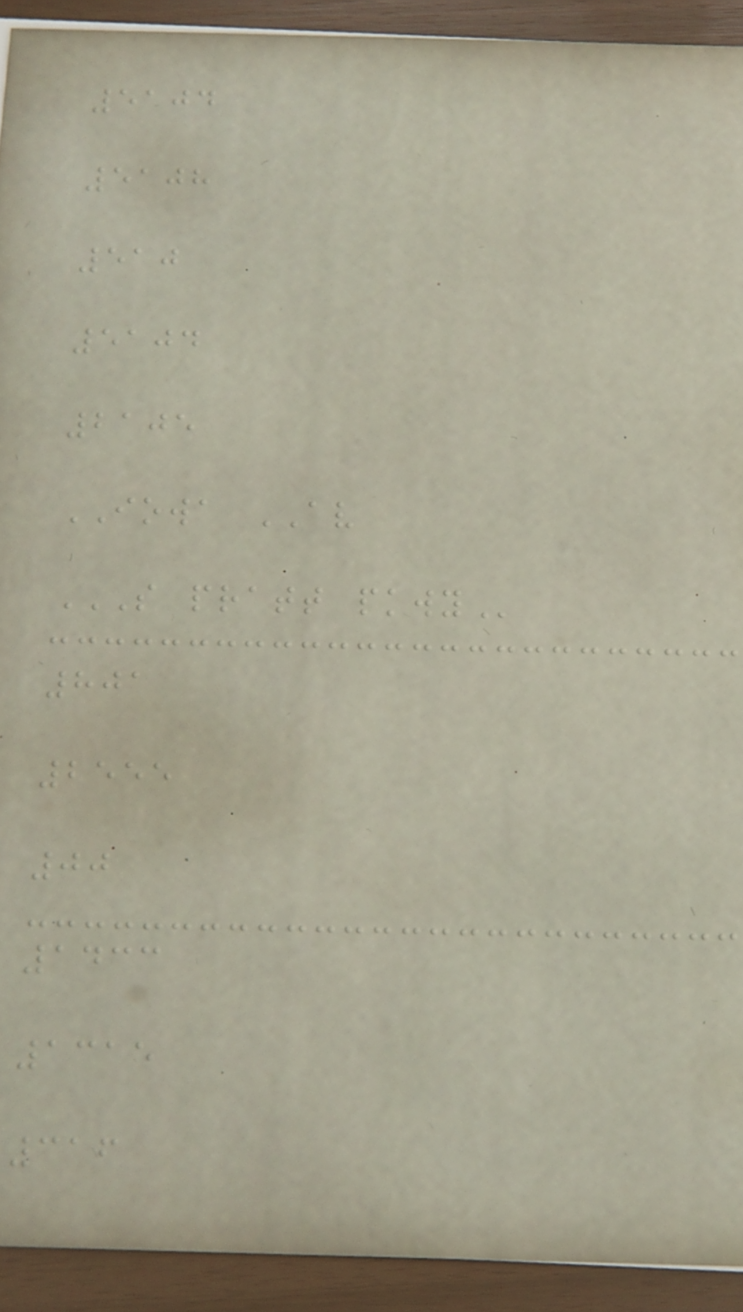5104
5108
510
5104
2105
IOWA AV
S PRATT PKWY
801
2555
00
1433
1315
316
